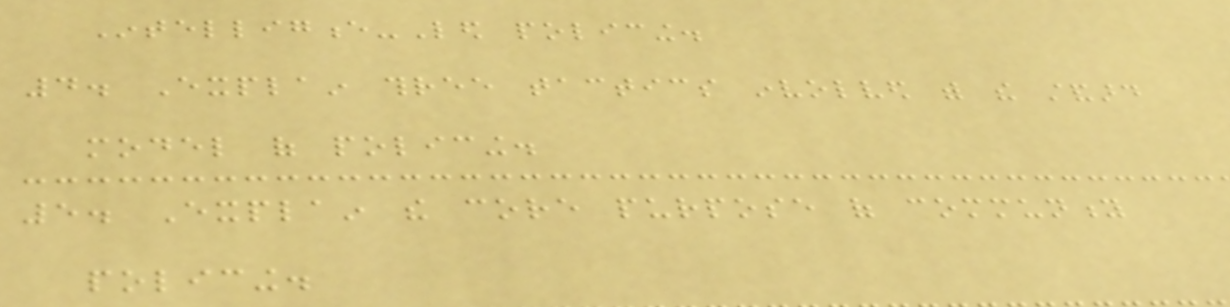Intelligence-Led policing.
4. Explain three tactics involved with the standard
model of policing.
5. Explain the core purpose of community
policing.
